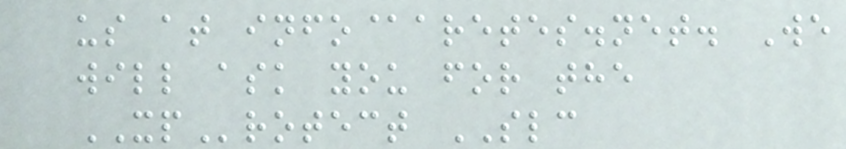us at info@aretes.net. We
will ask you for the
XProtect SLC
